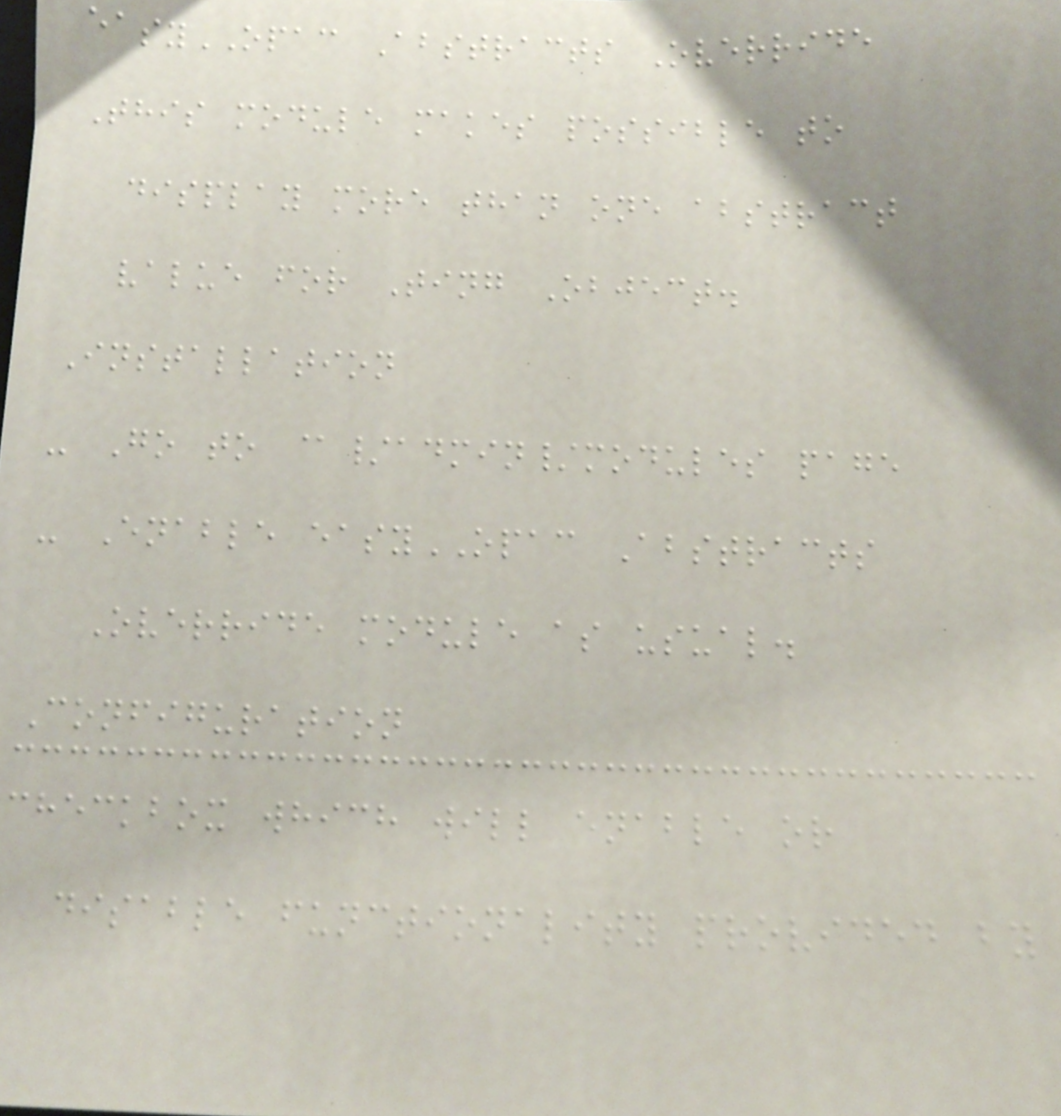easyOPAC Abstracts Override
This module makes possible to
display more than one abstract
value for Ting Object.
Installation
- Go to @/admin/modules page
- Enable easyOPAC Abstracts
Override module as usual.
Configuration
checkbox which will enable or
disable functionality provided by
